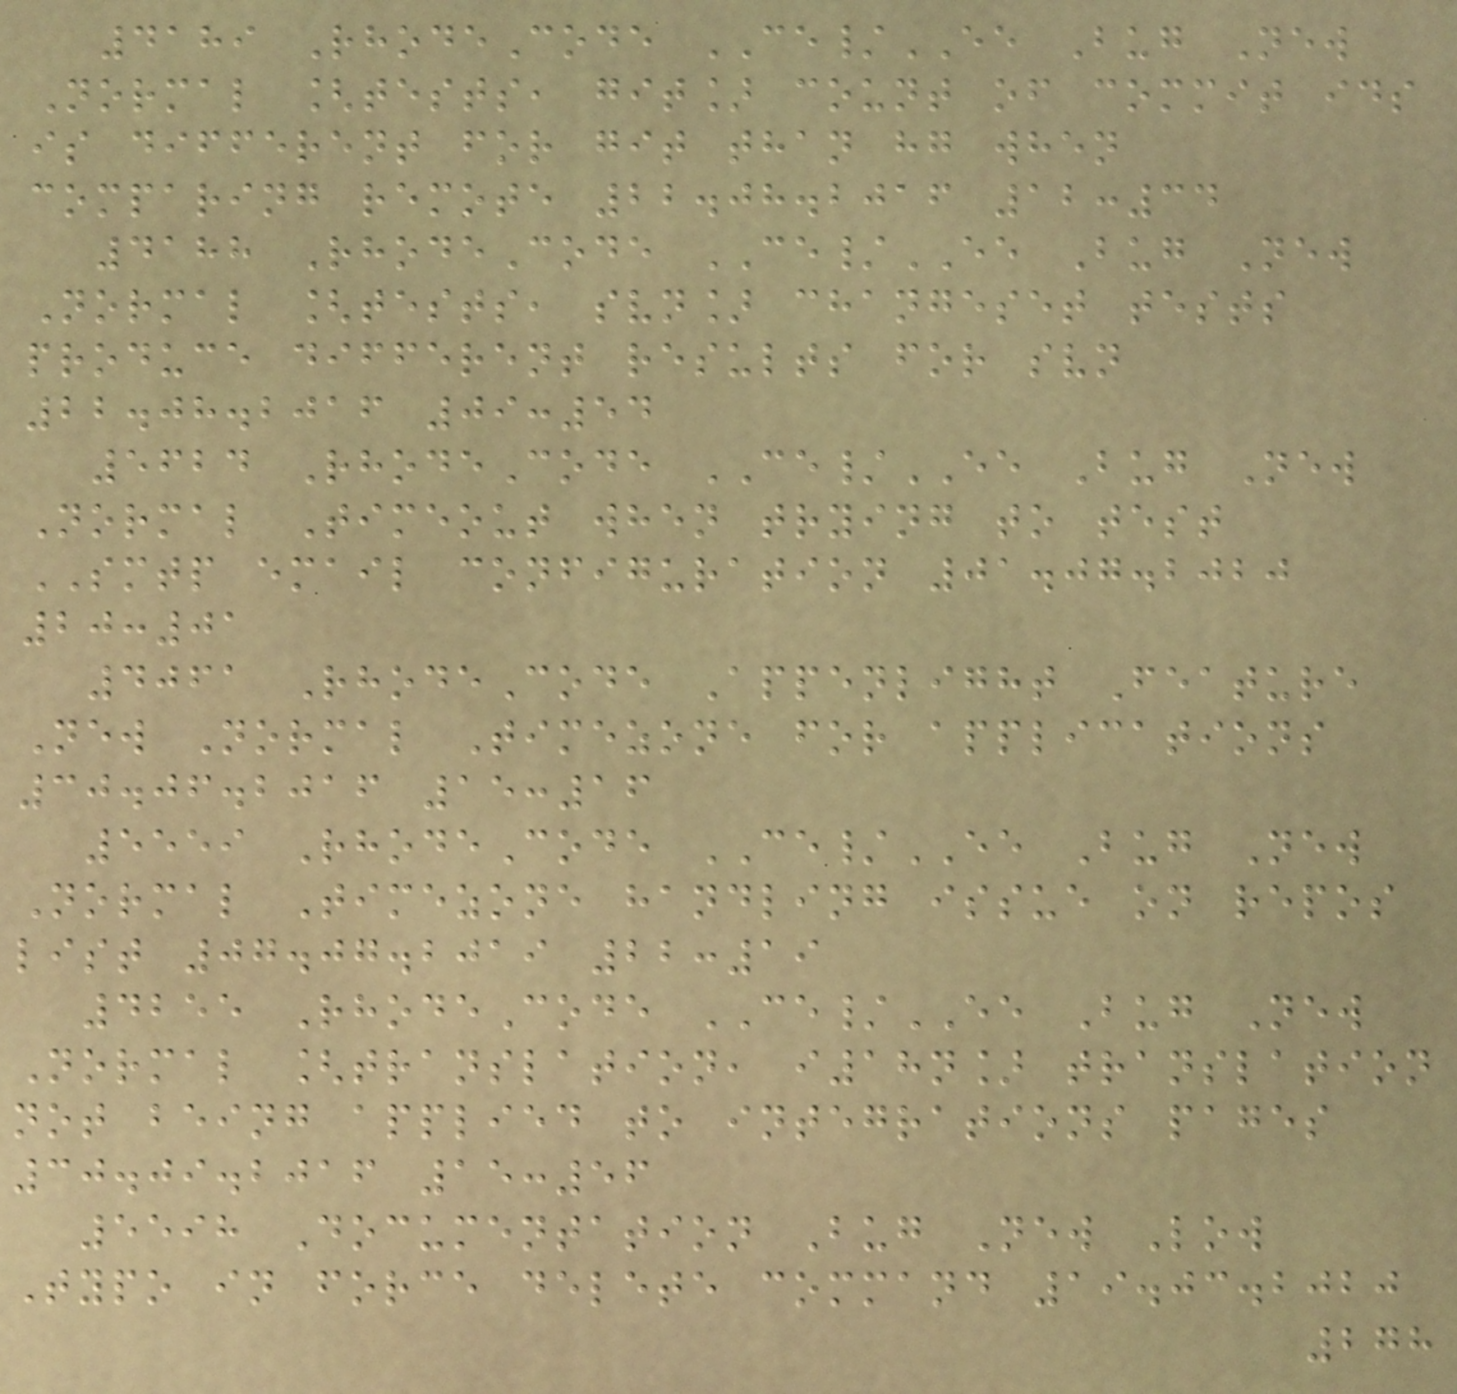4189 RhodeCode CE/EE Bug New
Normal [tests, git] count of commit ids
is different for git than hg when
comparing remote 22.08.2016 12:34
4188 RhodeCode CE/EE Bug New
Normal [tests, svn] changeset tests
produce different results for svn
22.08.2016 09:54
5624 RhodeCode CE/EE Bug New
Normal Timeout when trying to test
SMTP email configuration 01.07.2020
20:01
4061 RhodeCode Appenlight Feature
New Normal Timezone for applications
30.06.2016 15:16
5559 RhodeCode CE/EE Bug New
Normal Timezone handling issue on repos
list 07.07.2019 22:19
4255 RhodeCode CE/EE Bug New
Normal [translation, i18n] translation
not being applied to integrations pages
30.09.2016 15:56
5598 Documentation Bug New Low
Typo in force delete command 19.03.2020
278
